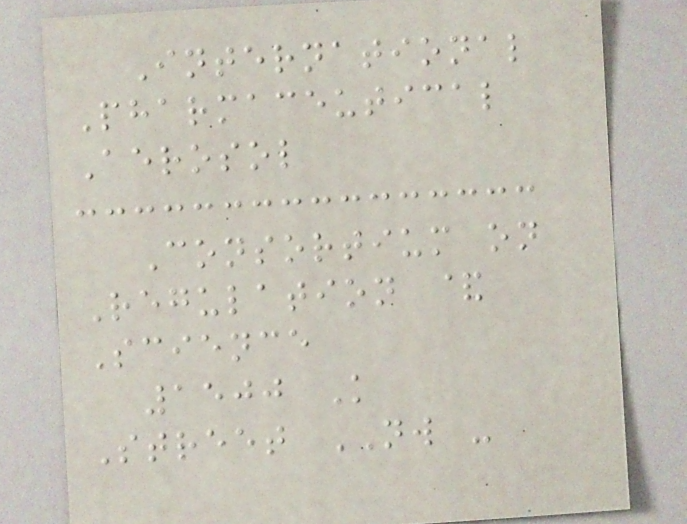International
Pharmaceutical
Aerosol
Consortium on
Regulation &
Science
1500 K
Street NW -
